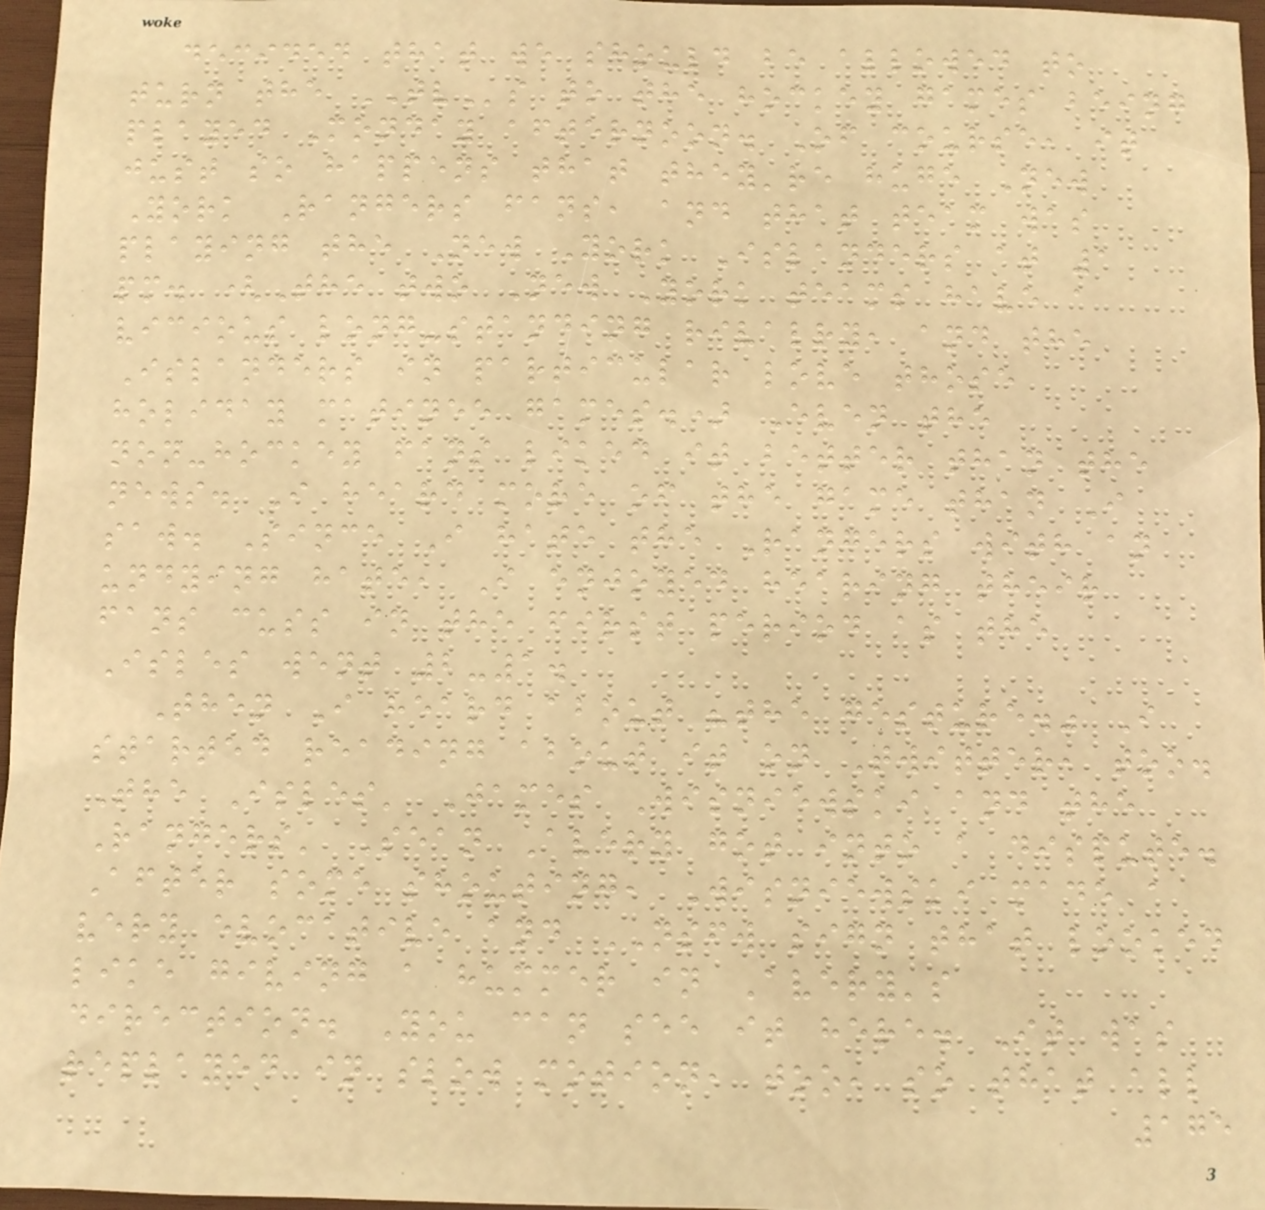decided that we should be allowed to
turn the TVs to the hockey games being
played Monday afternoon. Of course, it
just so happens that they're huge New
York Rangers fans, and that team was
playing the New York Islanders at 1
pm. (The two New York teams have a
vicious long-standing rivalry, and the
Islanders in particular love those
holiday matinee games.) Even the
non-hockey fans liked it better than the
news. I heard more of the game than I
saw. Since I hate the Rangers with an
undying hate, I enjoyed hearing their
fans cuss in the first period as the
Isles went 2-1.
Then I heard about "the gesture." I
started reading about it on Twitter, too.
The Isles' James Wisniewski and the
Rangers' Sean Avery got into a dispute.
After some shouting, Wisniewski made a
very evocative and NSFW sign that looked
like giving a hummer in Avery's
direction. You can see it here. It was
replayed in slow motion, too, so that all
175
